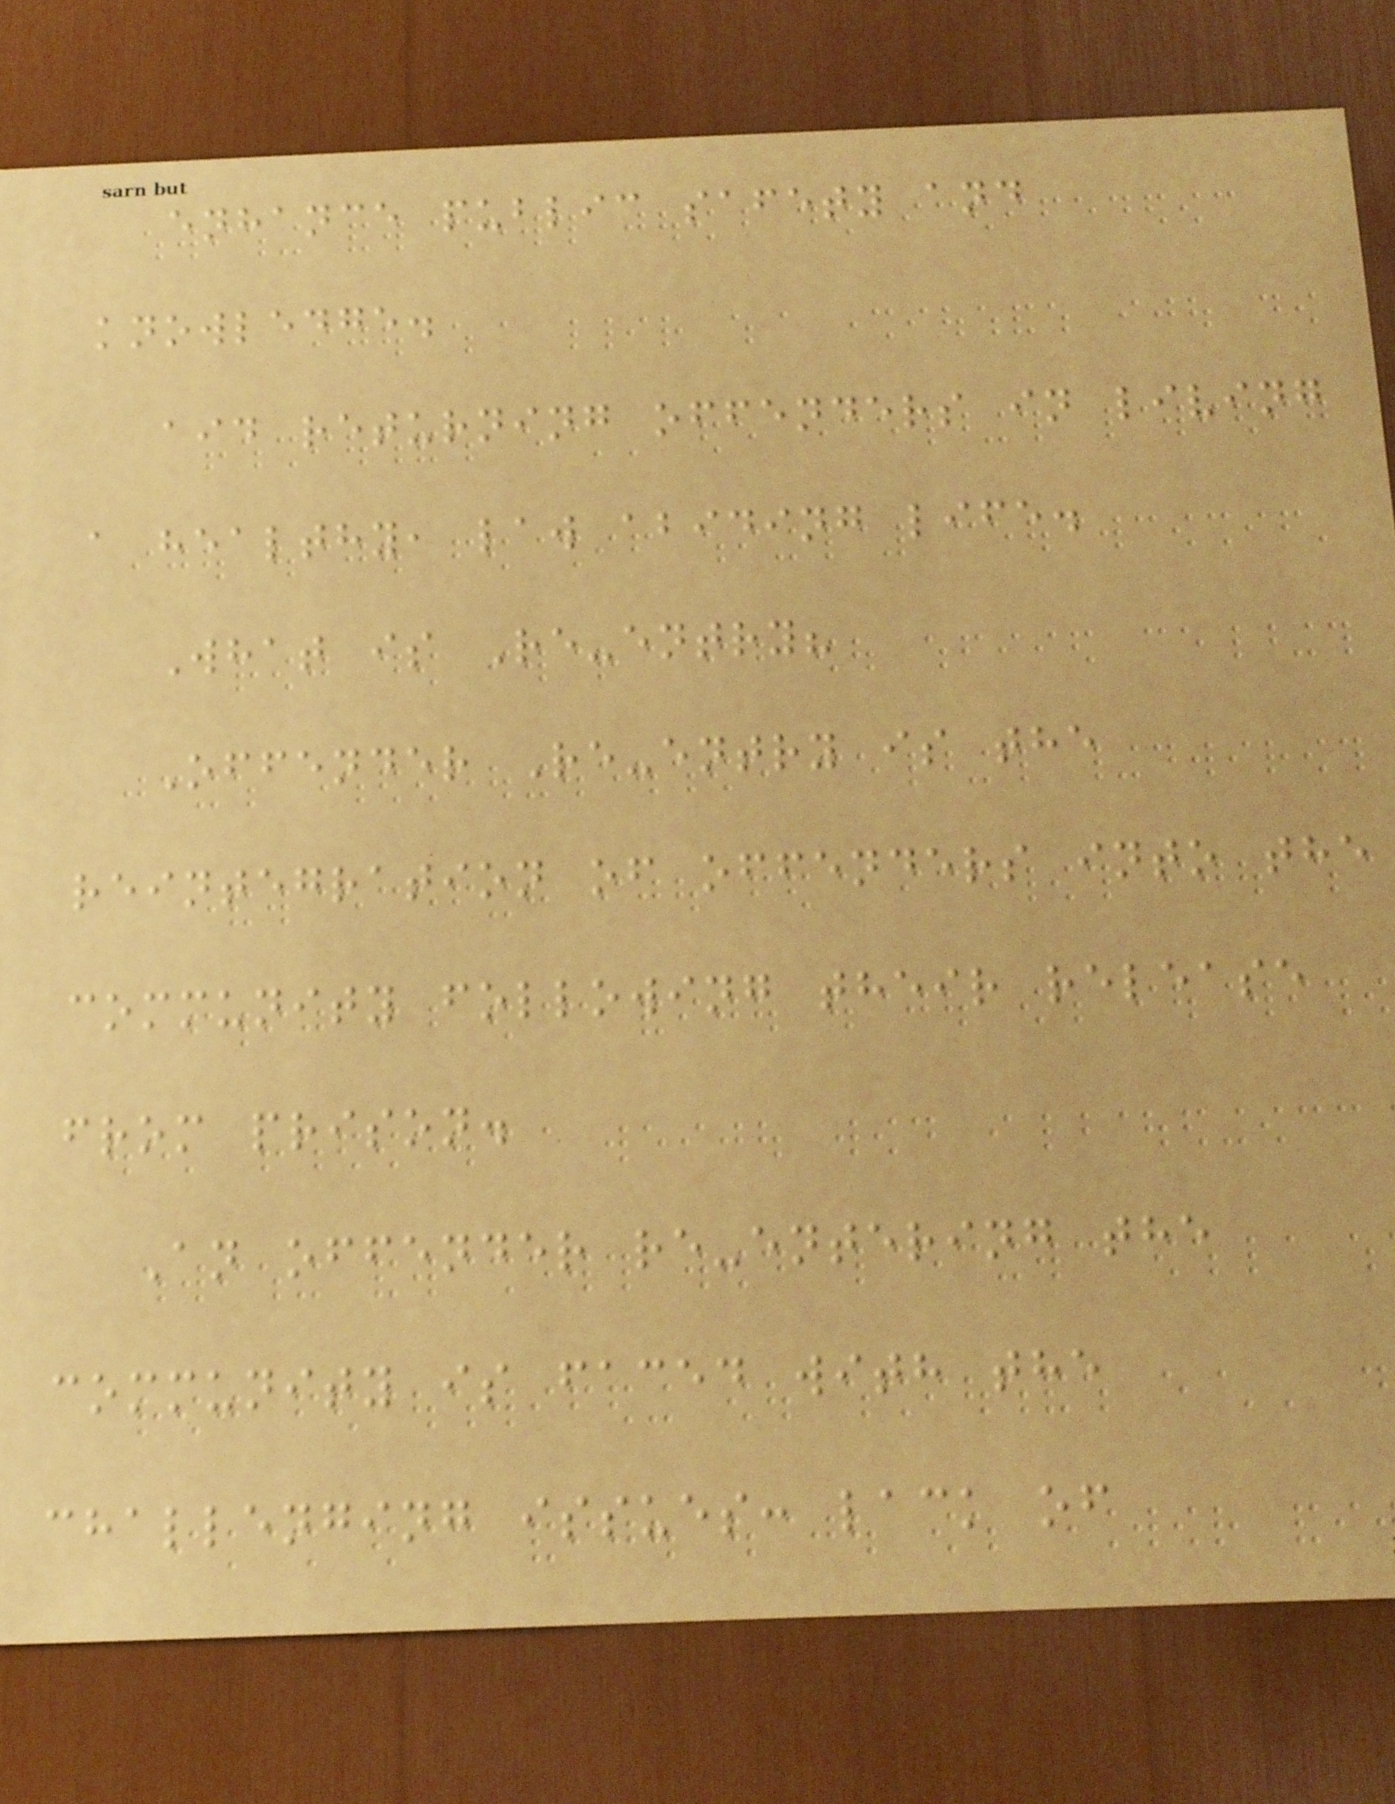enhance public safety and
knowledge.
aid returning offenders in living
a healthy, law abiding life.
What is Re-entry?
Offender Re-entry is the
reintegration of offenders into the
community following their release
from prison.
An offender re-entering the
community is faced with the
challenging issues: lack of
